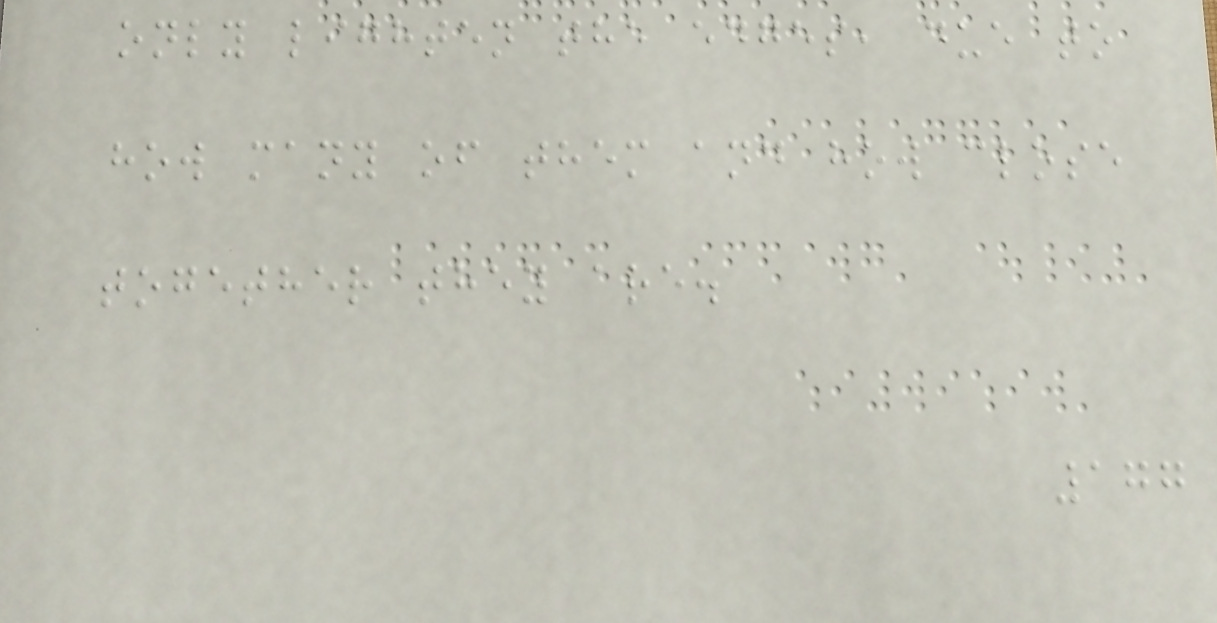only lighten the edges, due to
how many of them and how close
together they are.
177
